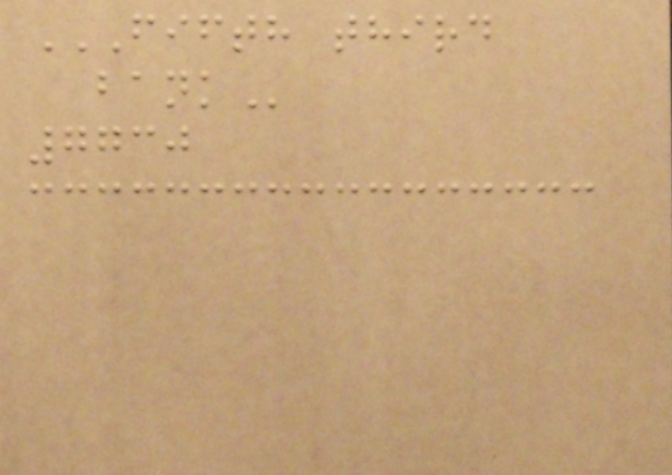FIFTH THIRD
BANK
7730
